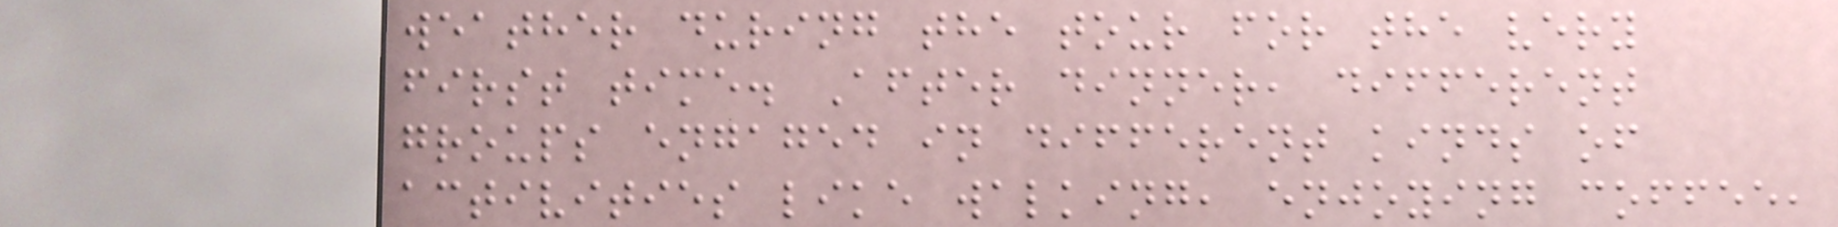weather during the tour for the very
first time. After dinner, different
groups engaged in different kinds of
activities like walking, enjoying coffee,
